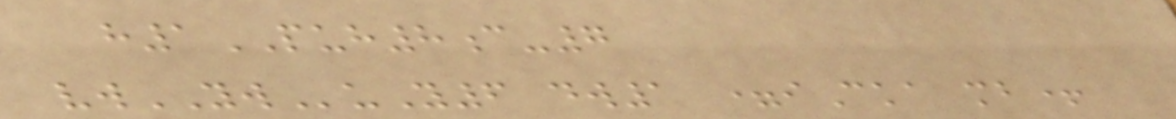h1PUH8c-7
vwYWuY6 dw1 =iCka mb+
